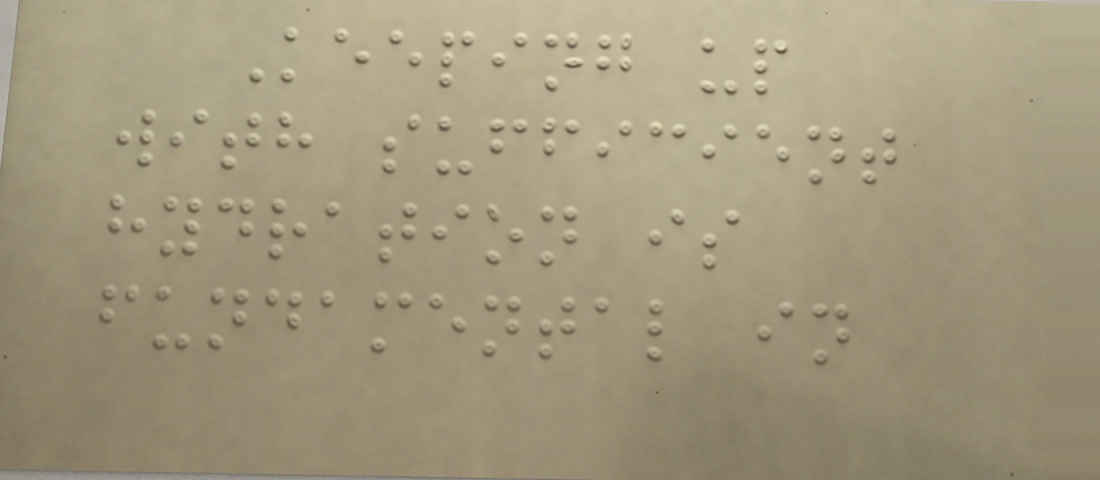Keeping up
with sufficient
hydration is
fundamental in
